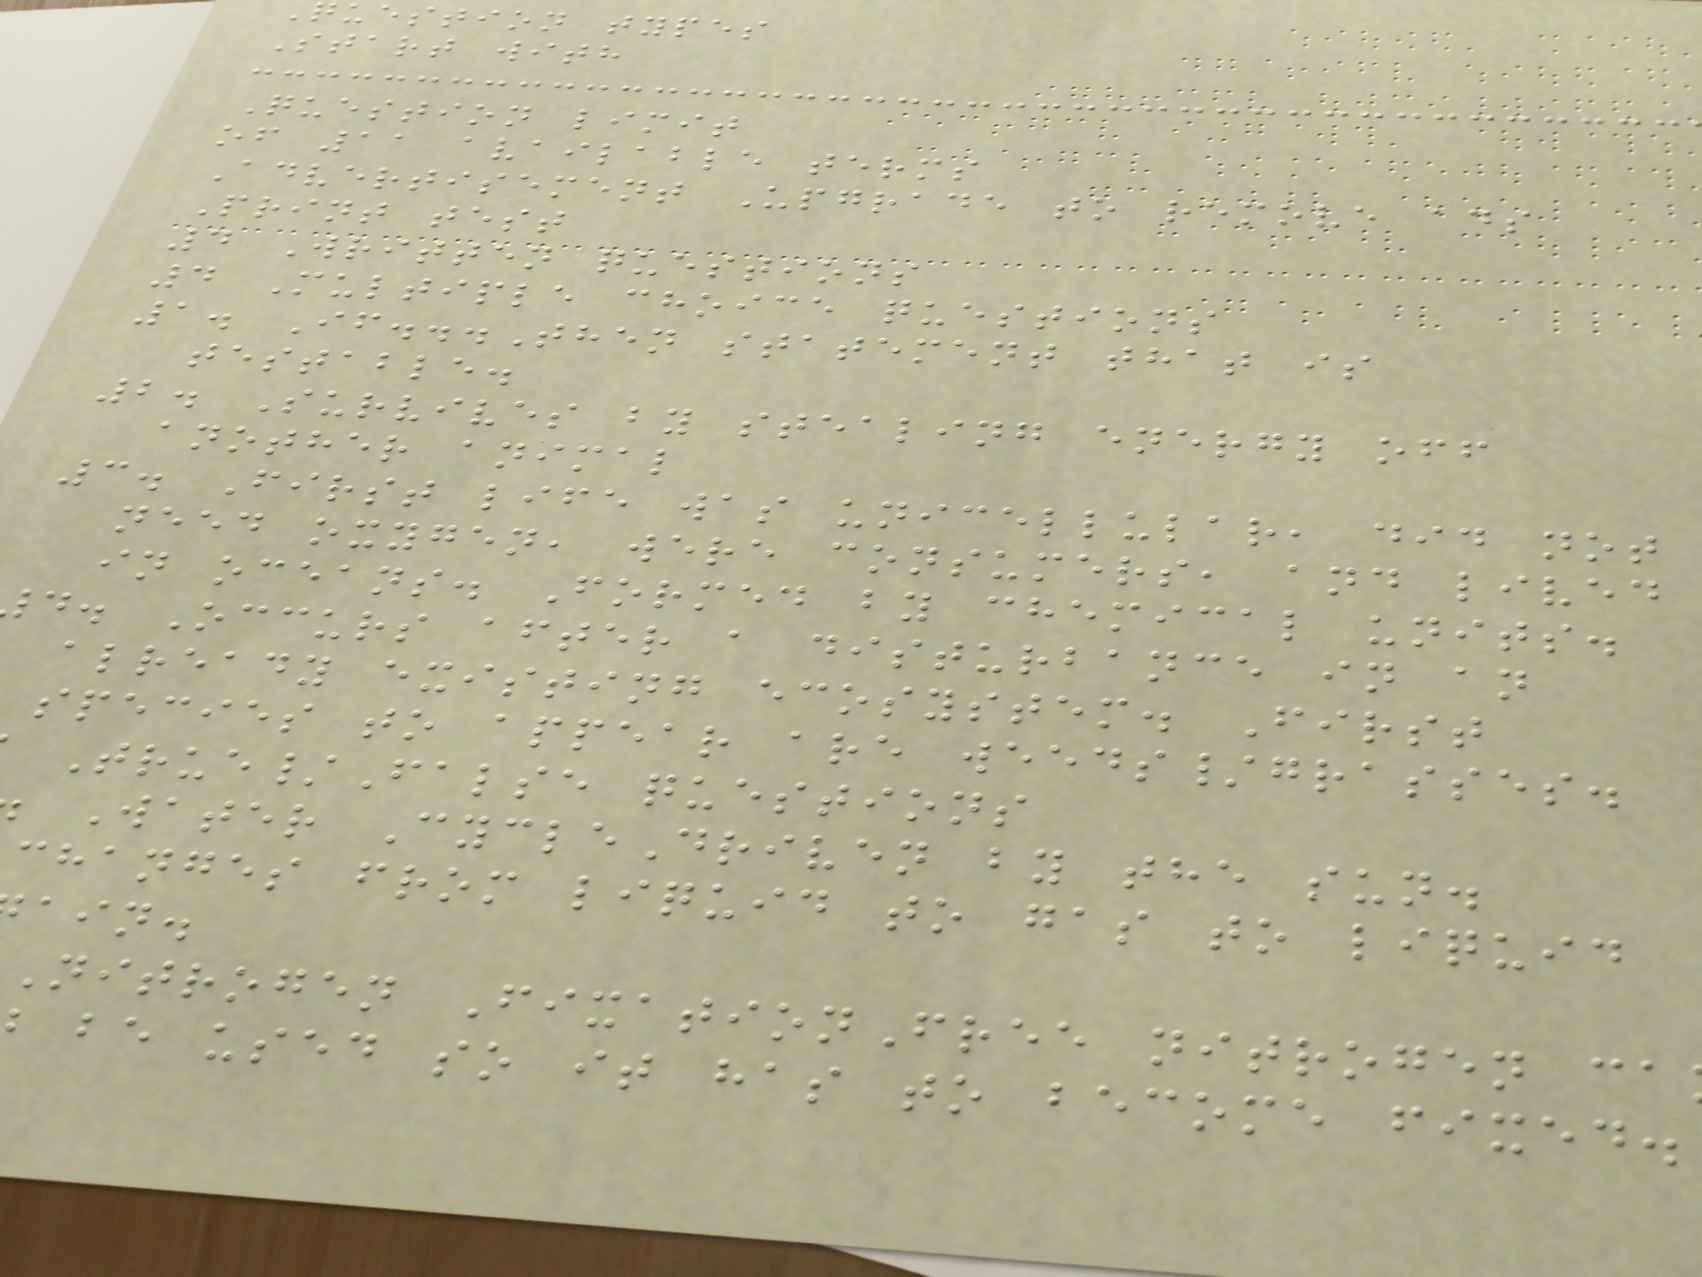uestion types
Start with
Question limit
of 11 available terms
Advertisement Upgrade to remove ads
Print test
4 Written questions
4 Multiple choice questions
1. If...Then statement that is
testable.
2. Survives by stealing energy off
another animal
3. First life was unicellular, did not
need oxygen, were consumers, and lived
in oceans. Formed by chemical units.
d. Occurs after a disturbance in an
already existing ecosystem. First
species to appear are weeds/grasses.
True/False questions
Water CycleDriven by the sun.
changes from liquid to gas to liquid
ain.
Nitrogen FixationFree nitrogen ca
be used so it has to become fixed.
